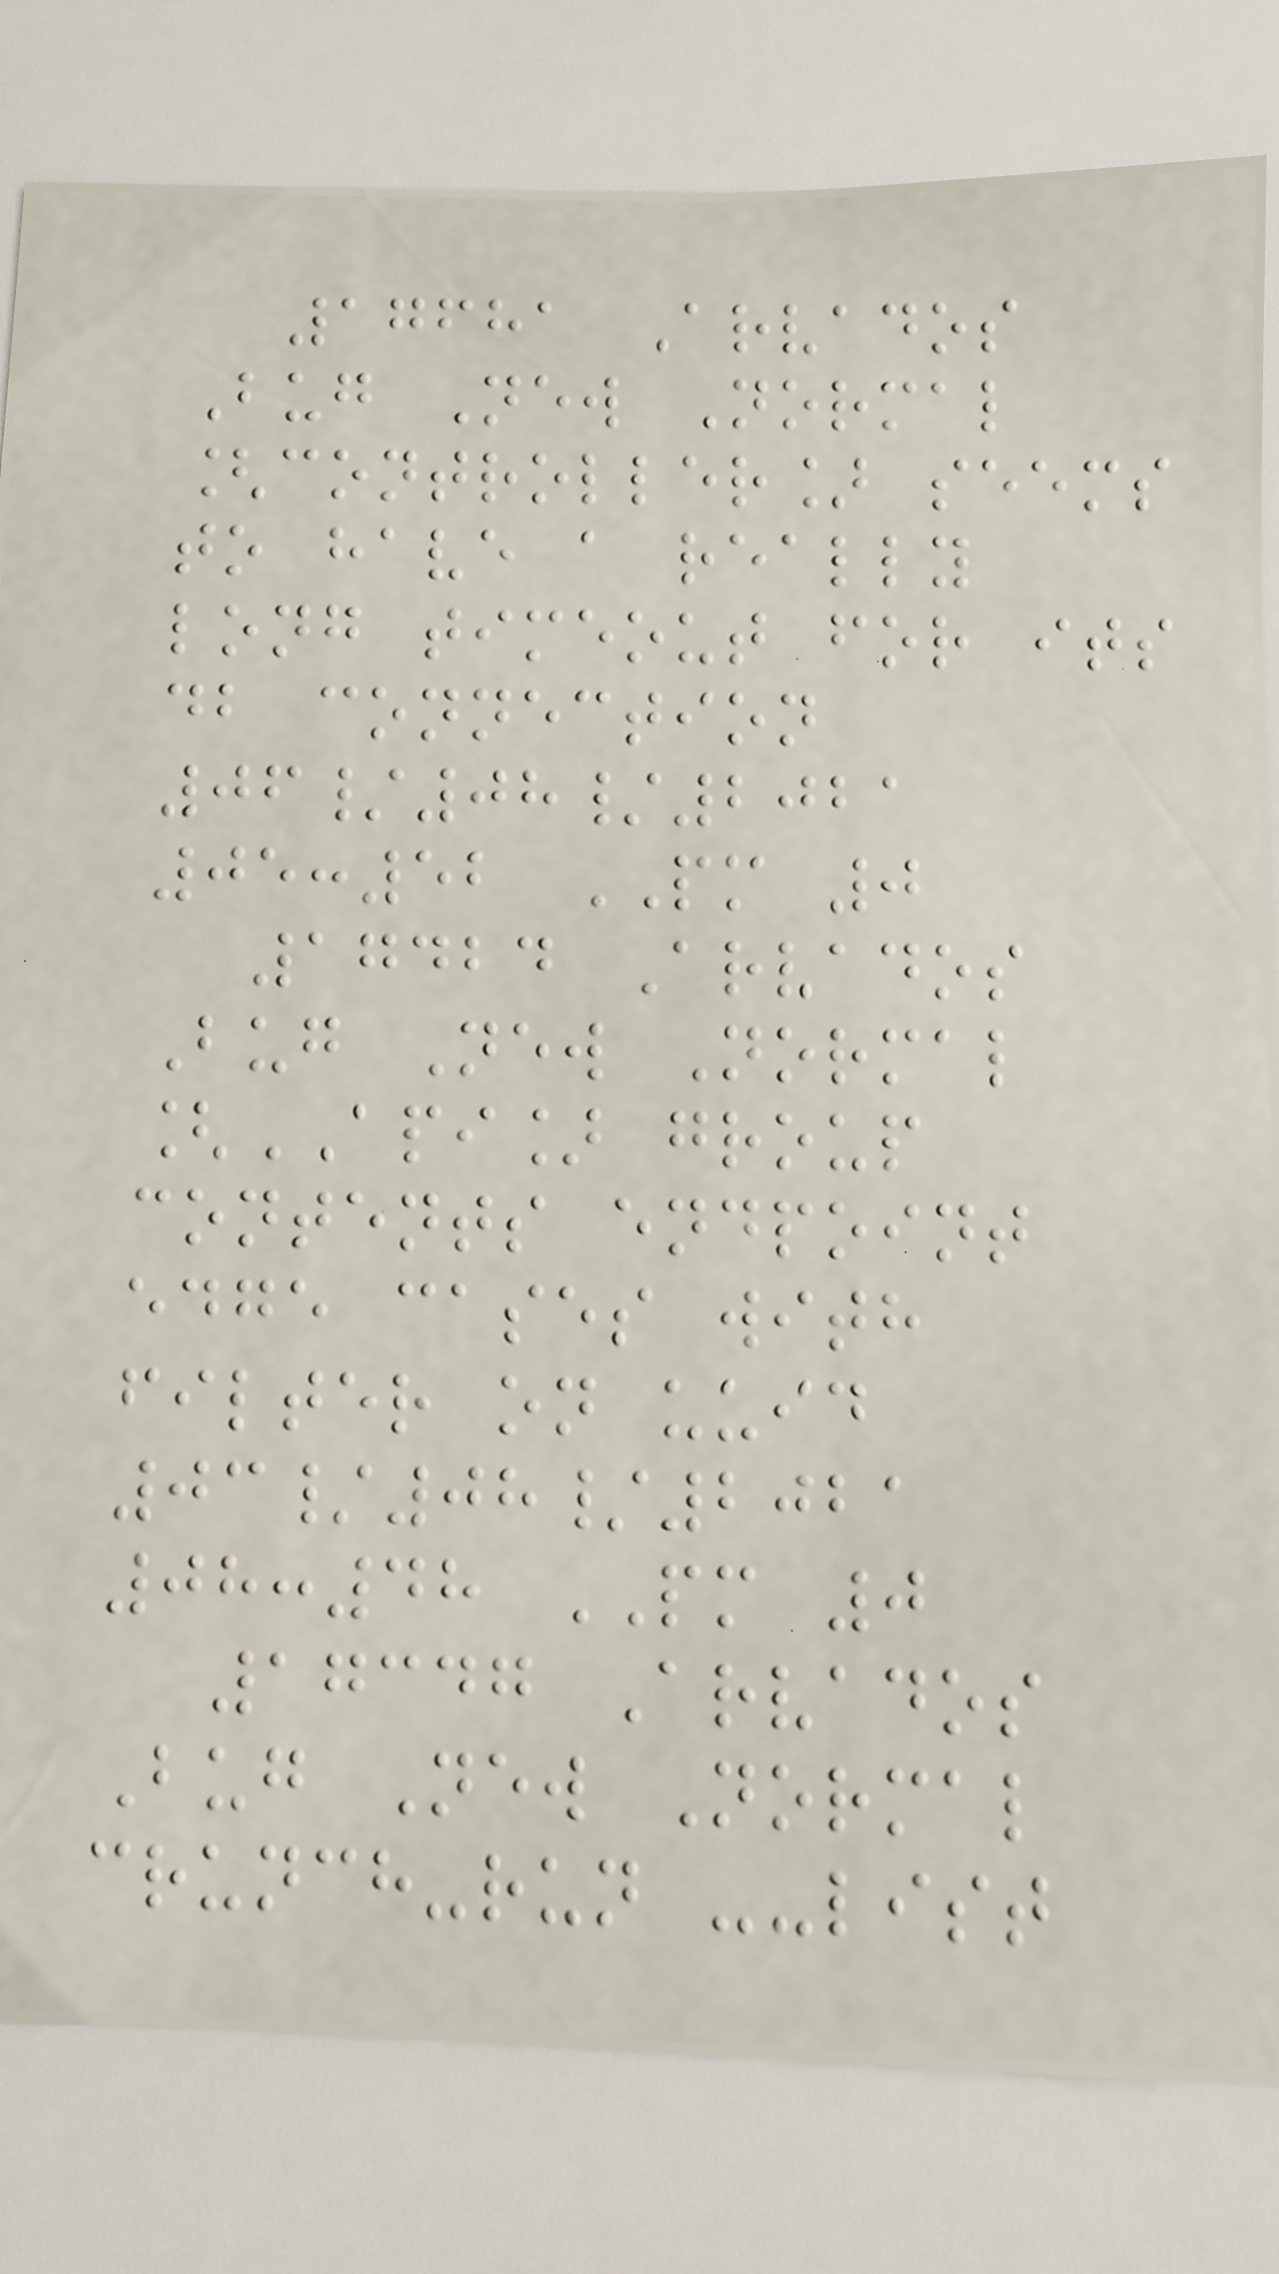17681 Arvados
Bug New Normal
[controller] seems
to have a really
long timeout for its
db connection
06/08/2021
05:52 PM 0
17424 Arvados
Bug New Normal
[API] group
contents endpoint
edge cases with
filter on uuid
03/08/2021
08:48 PM 0
17347 Arvados
Bug New Normal
crunch-run --list
